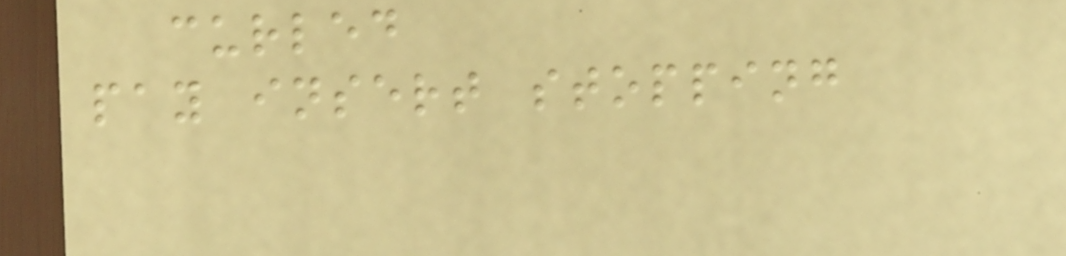curled
pay insert stopping
